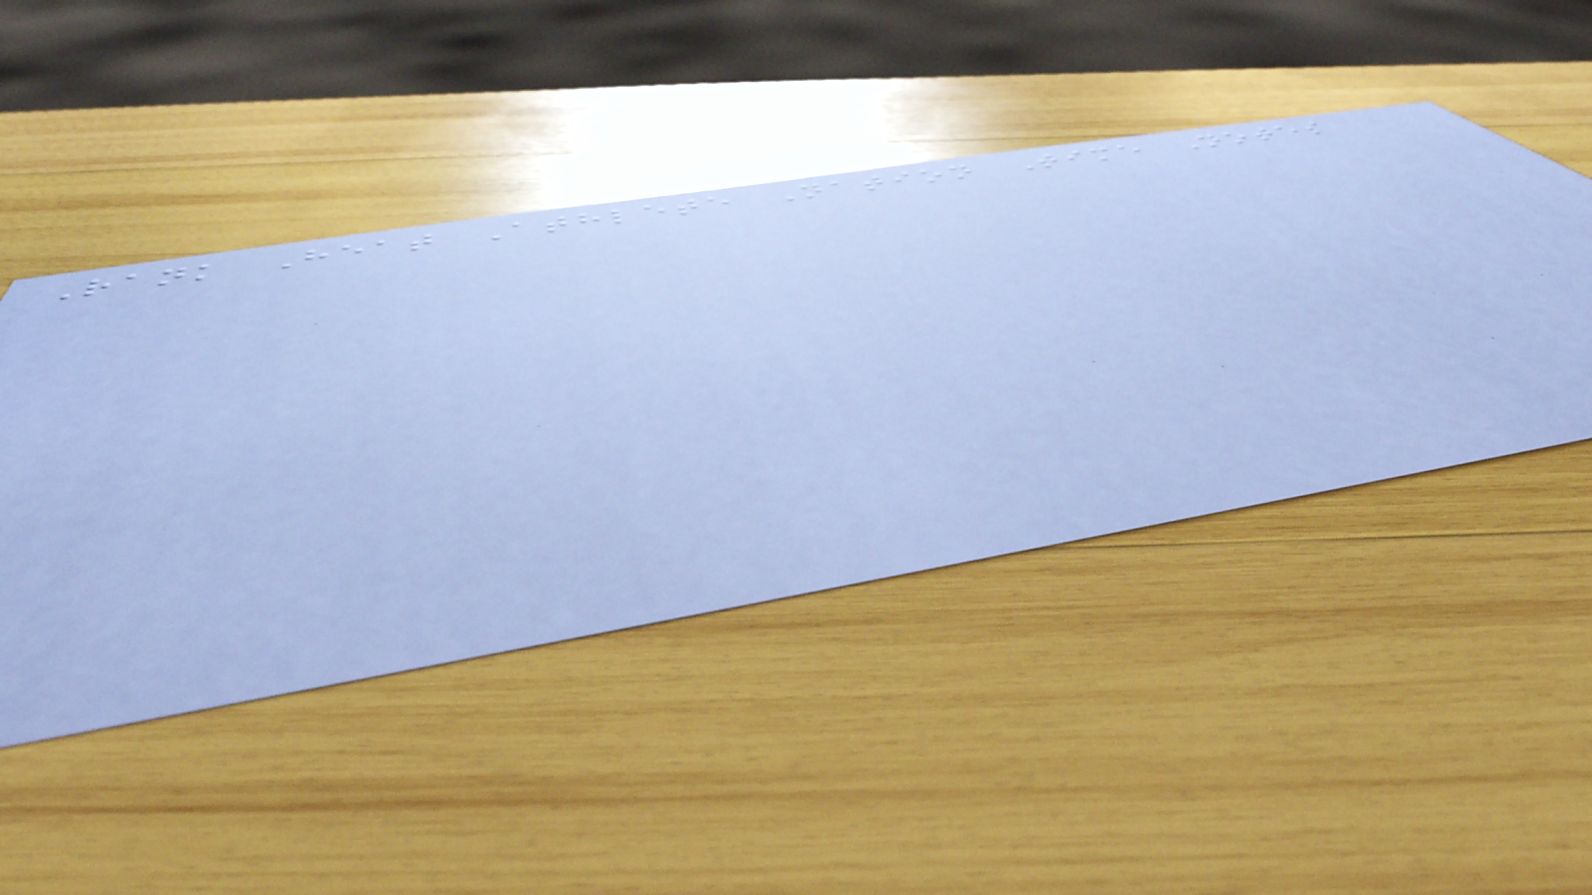Rank Heat Athlete Nation Time Notes
